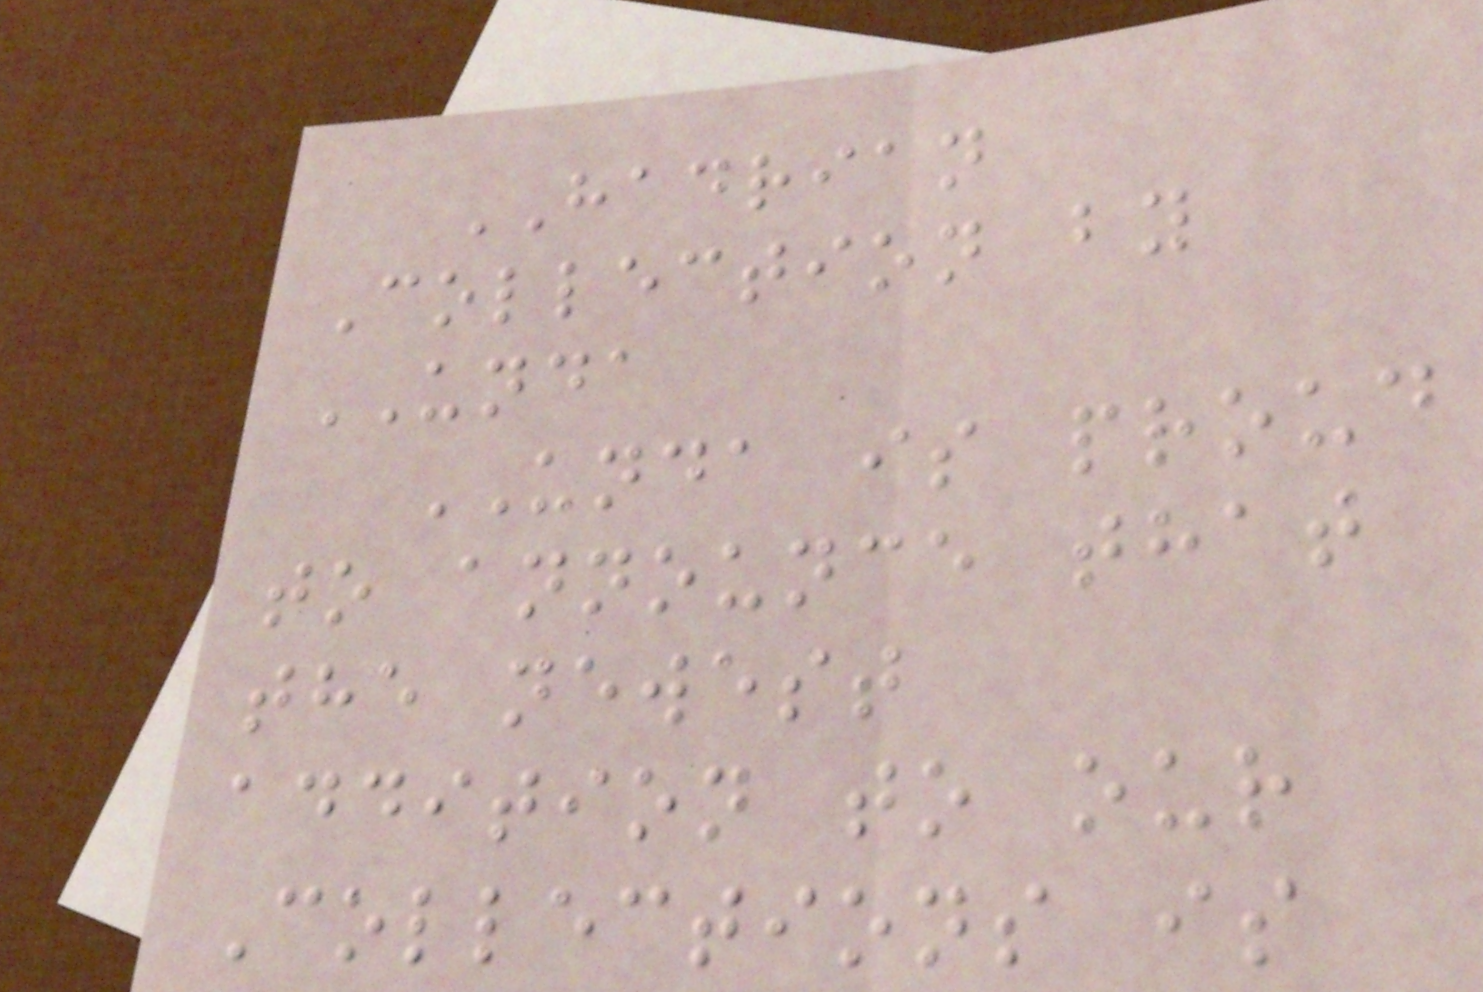HADRIAN
Collection by
UNDA
UNDA is proud
to announce that
the newest
addition to our
Collections is
